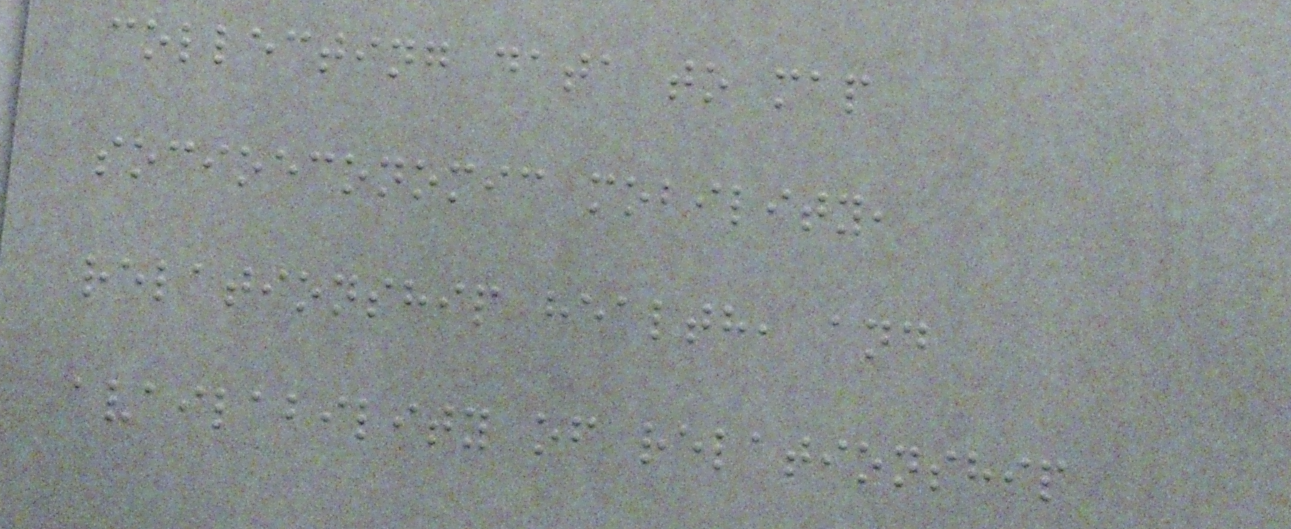collecting data to map
socioeconomic mobility,
relationship health, and
availability of relationship
